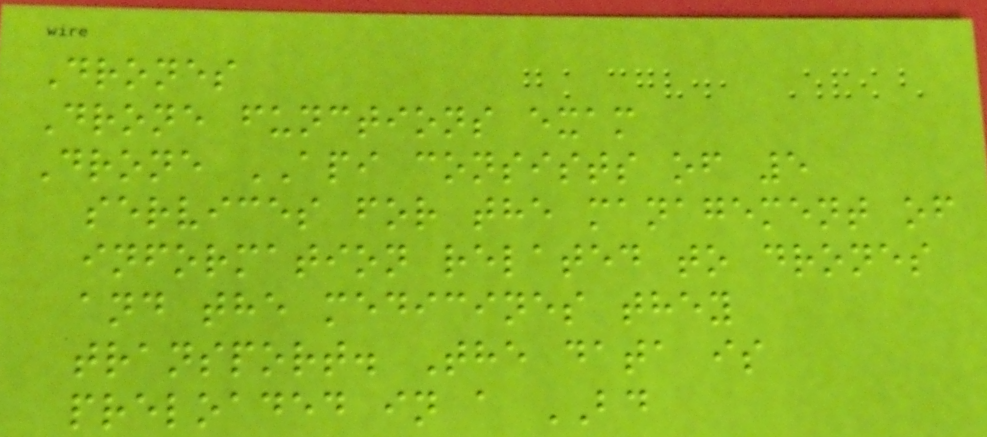Drones
Drone functions exam
Drone API consists of 5
services for the management of
information related to drones
and the medicines they
transport. The data is
preloaded in a BD
